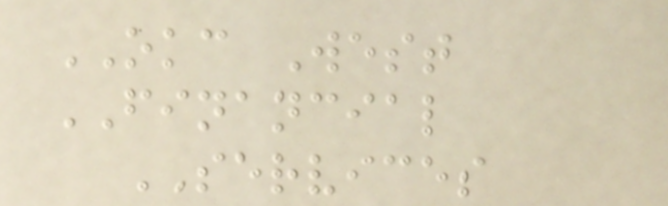OKC West
FINANCIAL
SERVICES
